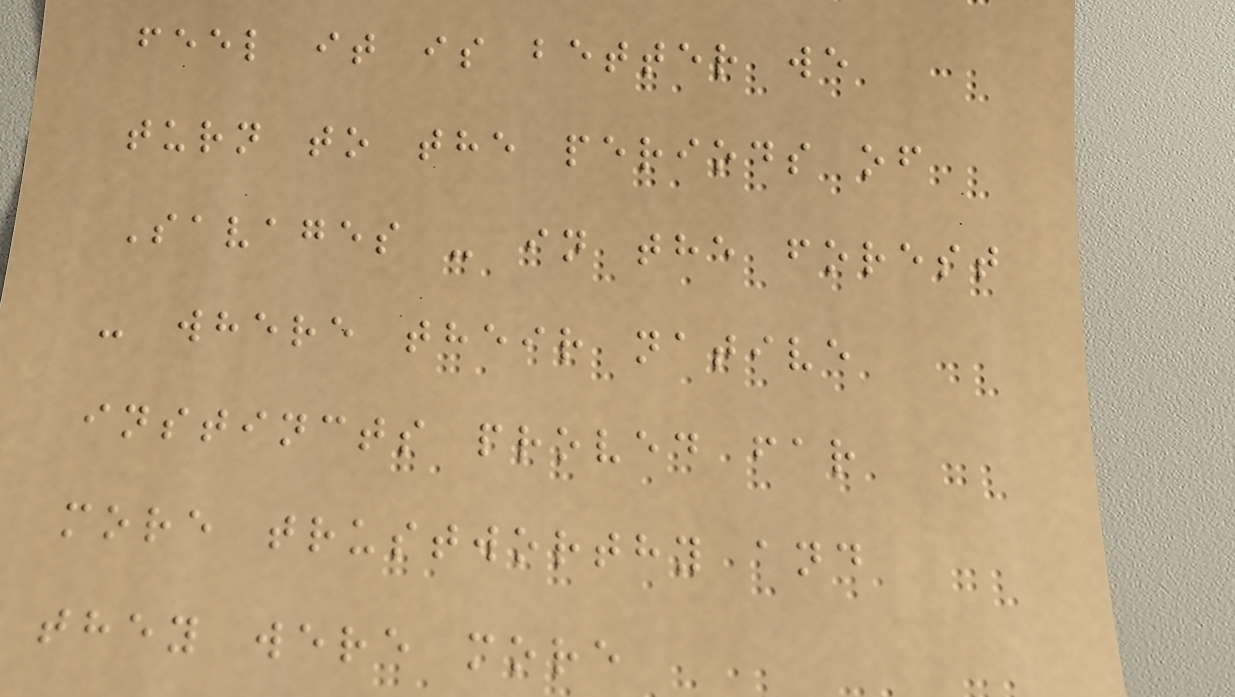feel it is better we
turn to the periods of
Savages - in the forest
- where their native
instincts proved far
more trustworthy and
they were more
